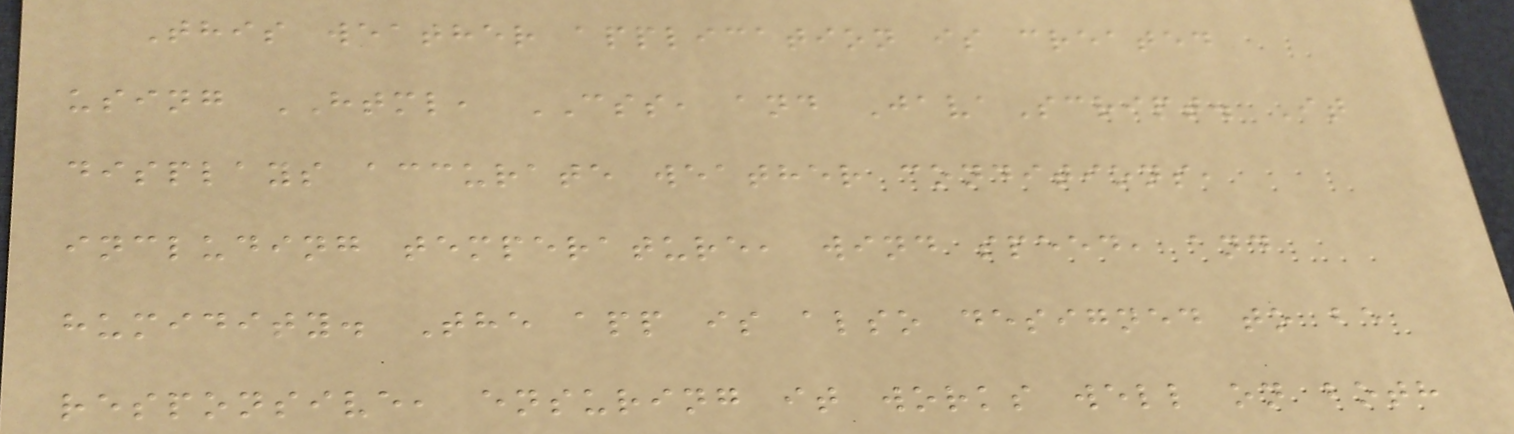This weather application is created
using HTML, CSS, and JavaScript. It
displays accurate weather conditions,
including temperature, wind speed, and
humidity. The app is also designed to be
responsive, ensuring it works well on both
